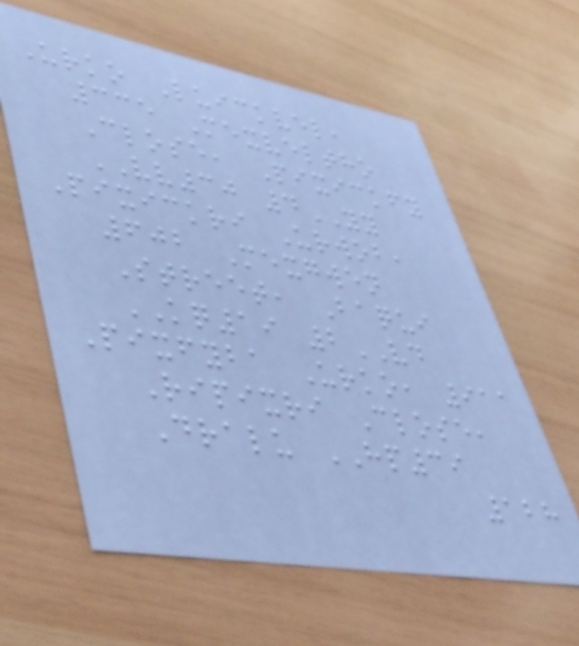Urko Luickvel,
335 Mexveltho
Close, Pixickfy
VV30 4YY
Pixickri Urwob,
602 Mexgwen
Street, Baqui
KQ19 2VD
Pixfyba Urko, 911
Ripixri Close,
Dralu HP39
128
